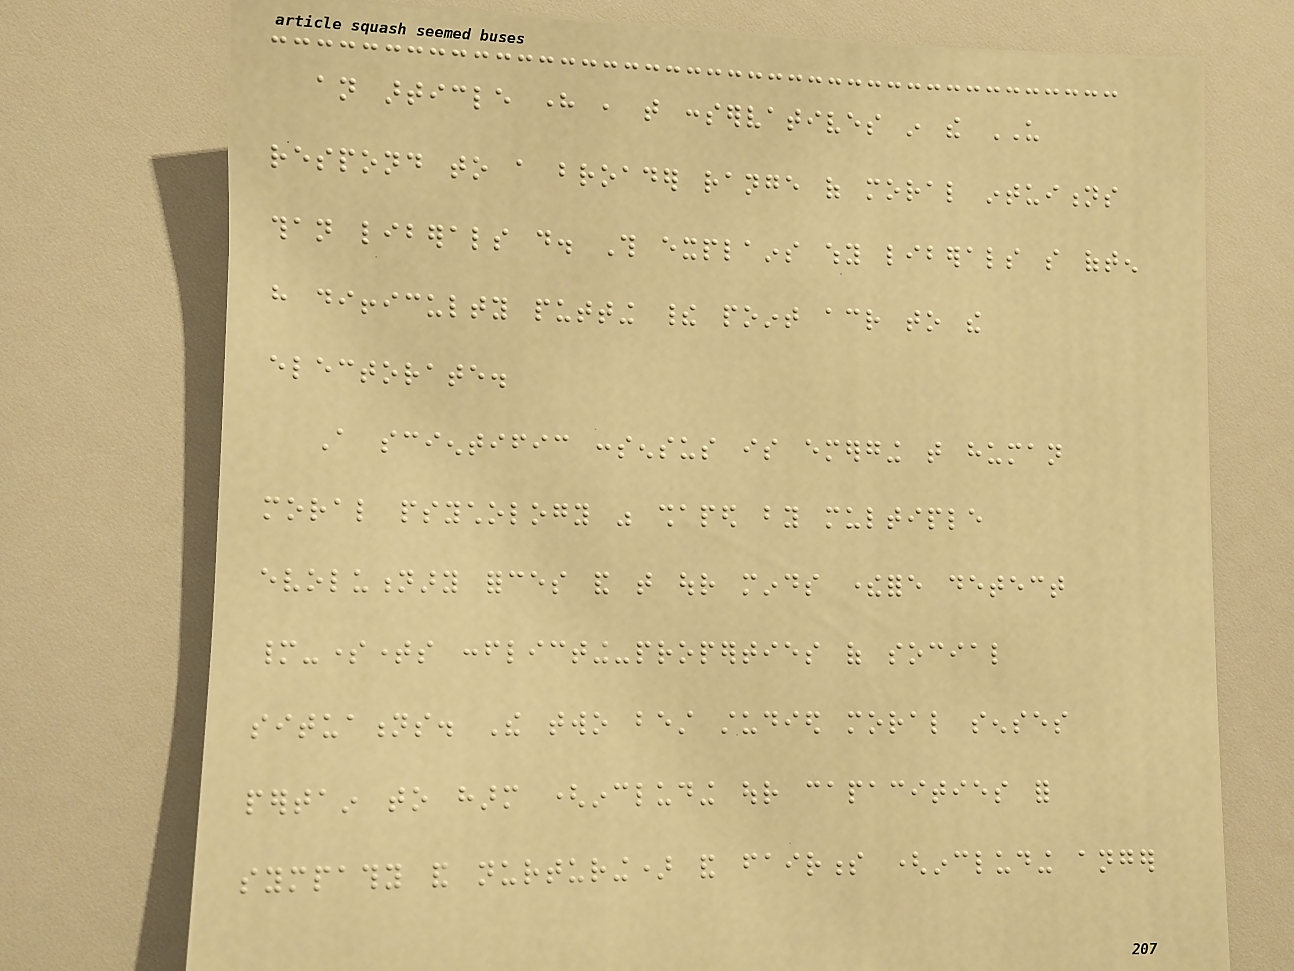an article here , that conservatives in the US
respond to a broader range of moral intuitions
than liberals do. This explains why liberals so often
have difficulty putting their point across to the
electorate.
A scientific consensus is emerging that human
moral psychology was shaped by multiple
evolutionary forces and that our minds therefore detect
many-sometimes conflicting-properties of social
situations. The two best studied moral senses
pertain to harm (including our capacities for
sympathy and nurturing) and fairness (including anger
